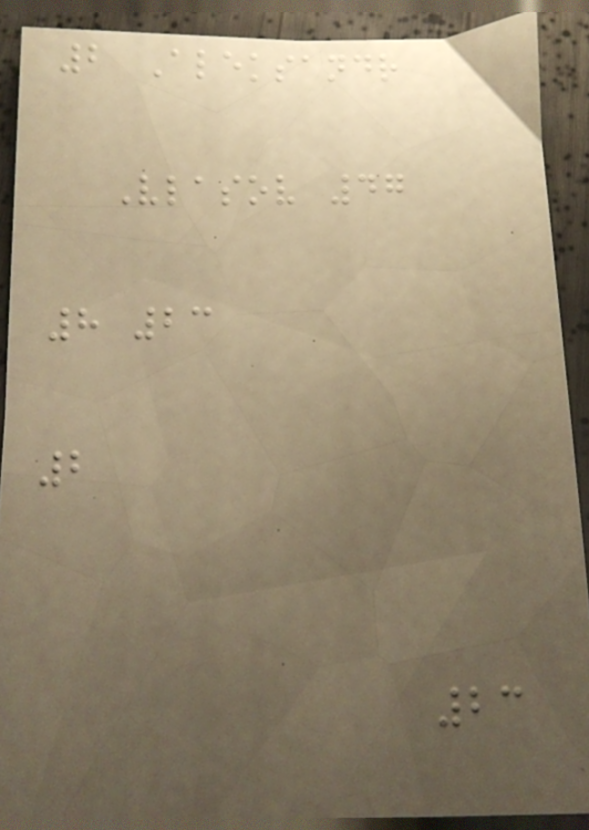2 Aleksandr
Vlasov 47
8 23
2
23
